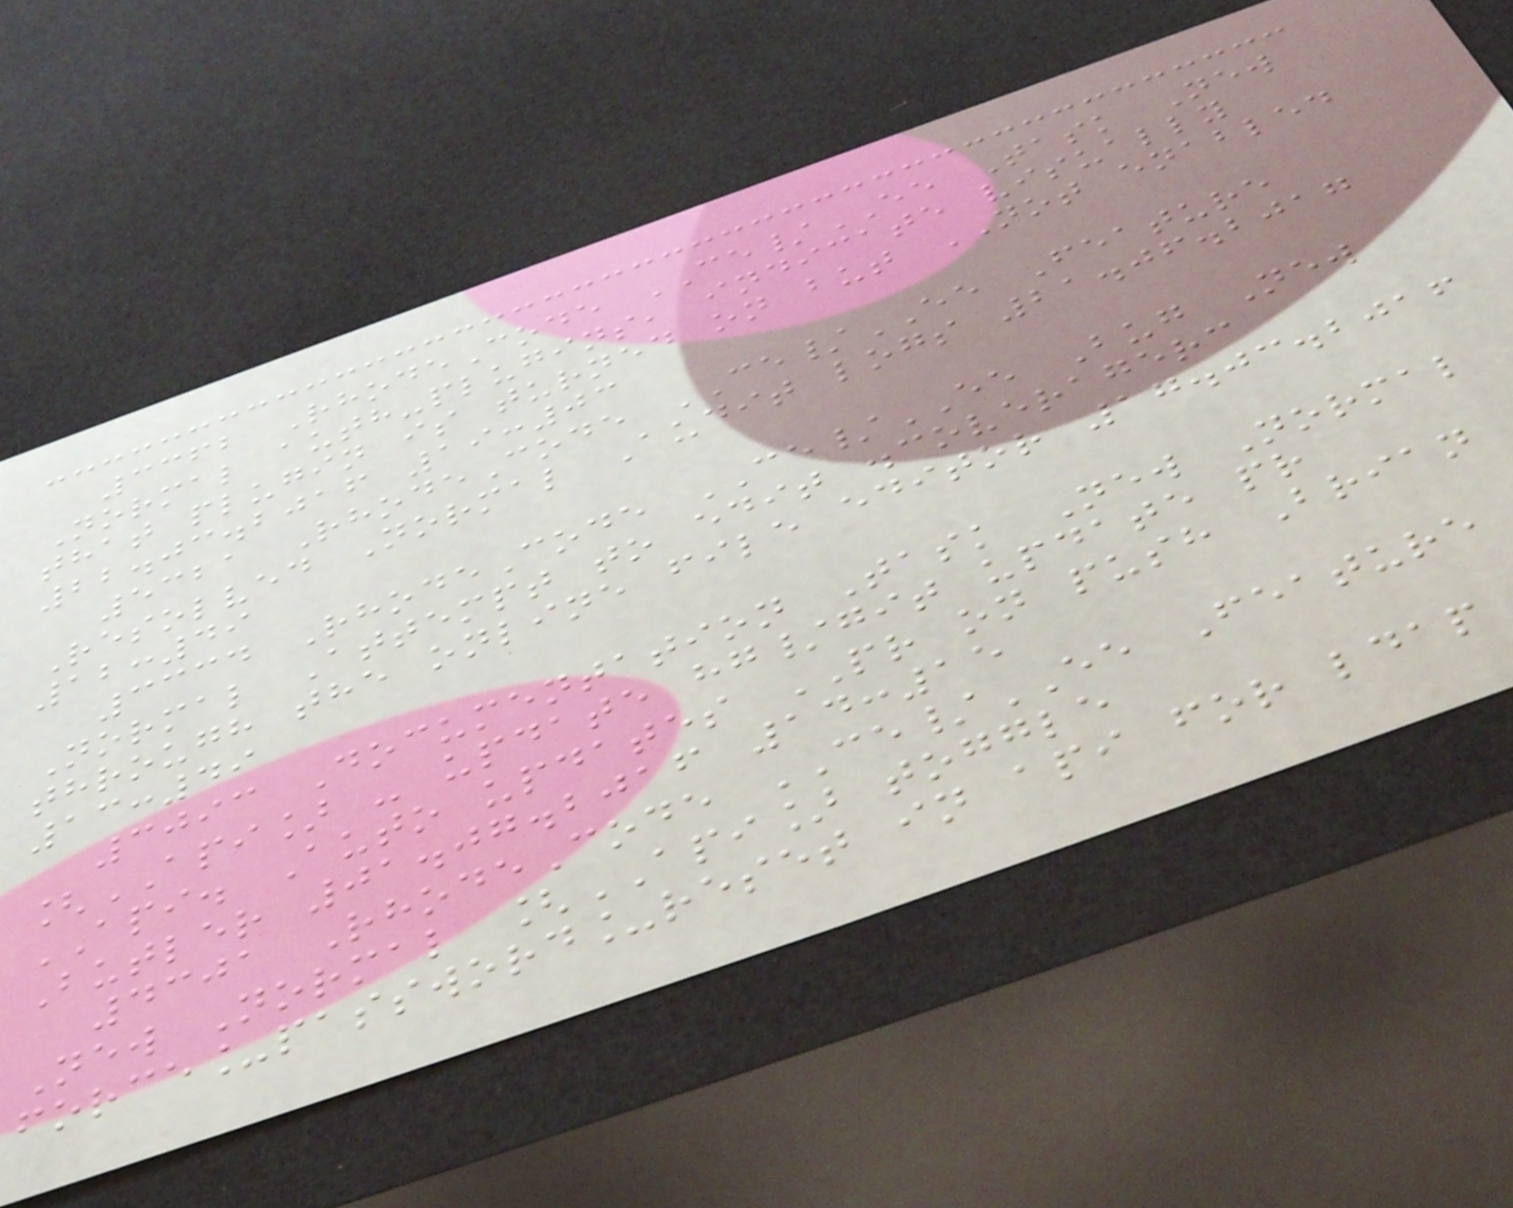3362 RhodeCode CE/EE Task New
Normal auth-plugins, indicate visually
that plugin is turned on but NOT enabled
22.03.2016 19:03
5321 RhodeCode CE/EE Feature
Resolved Normal Audit logs 21.06.2017
12:49
3334 RhodeCode CE/EE Bug New
Normal Attempt to edit .coveragerc
through the online file editor 17.03.2016
13:49
3093 Documentation Task New Normal
[API] - update hg/git update pr
API. Auto updates PR on push Brian
Butler 01.07.2016 14:15
4301 RhodeCode CE/EE Feature
New Normal [API] toggle
force_password_reset in api for ldap
